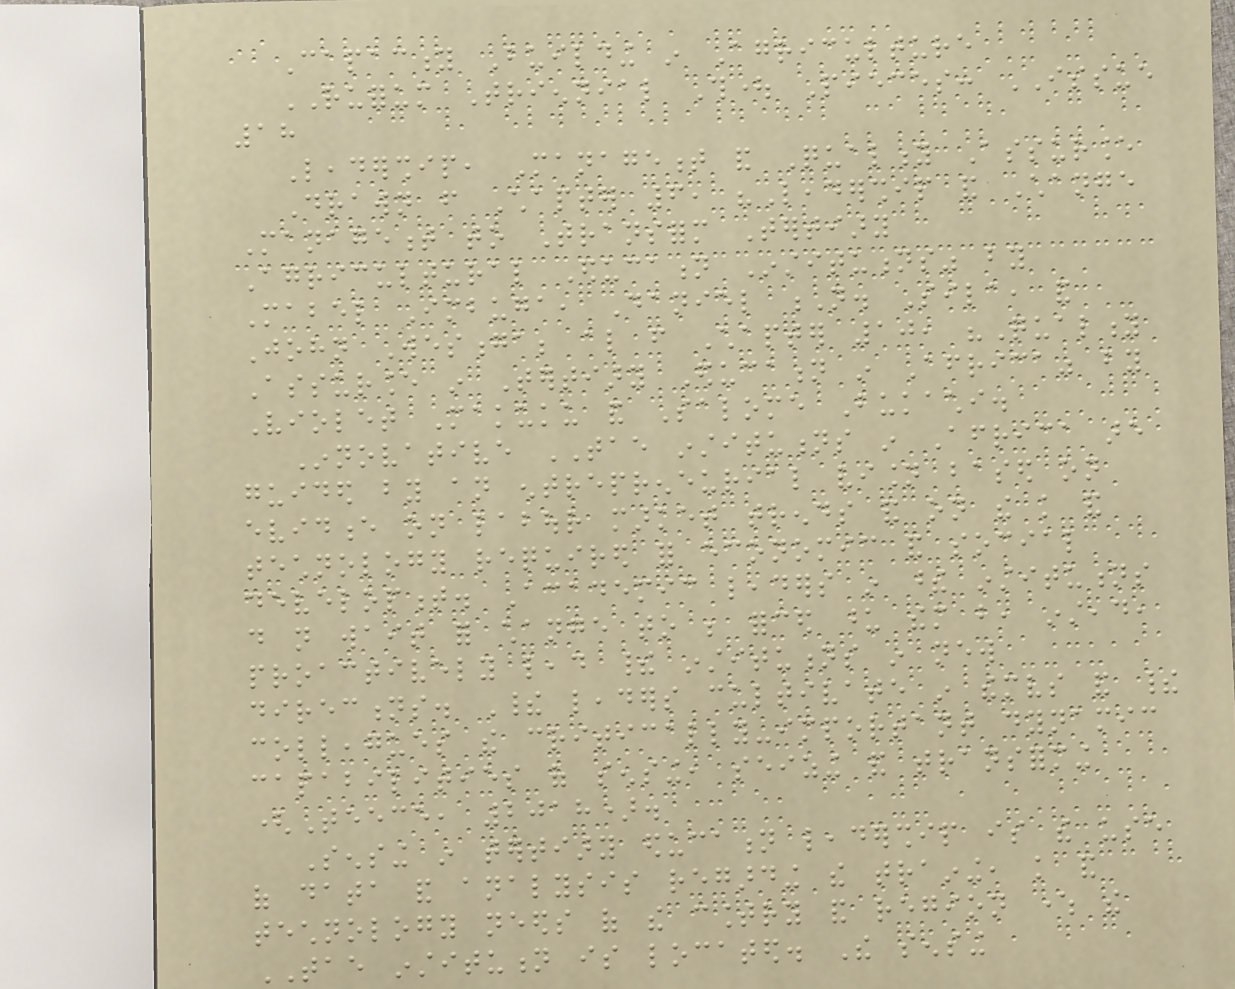Capacity Building in Agriculture
RUFORUM Triennial Thought Pieces: ISSUE
18
Leadership, Management and Quality Assurance
Drawn from Chapter 6, "Leadership and Change
Management to Transform Tertiary
Agricultural Education Institutions" by
Mabel Imbuga, Daniel N. Sila, and
John Wesonga; also from Chapter 10, "Quality
Assurance in Tertiary Education in Africa" by
Violet Makuku and Salome Bukachi.
Innovative TAE institutions in Africa are
guided by an entrepreneurial vision based on
evidence on labour market trends and on the knowledge and
technology required for economic and social
development. Academic leaders in these institutions
do not wait for change to be forced upon them but, instead,
proactively lead their institutions in new
directions. Their leaders cultivate in themselves and their
colleagues the critically-important dynamic
capabilities of sensing, seizing and transforming
(Teece, 2018).
Sensing in tertiary education leadership is the use
of data and analysis regarding the training, knowledge and
technology needs of the country and region where the
TAE institution is located. The sensing
